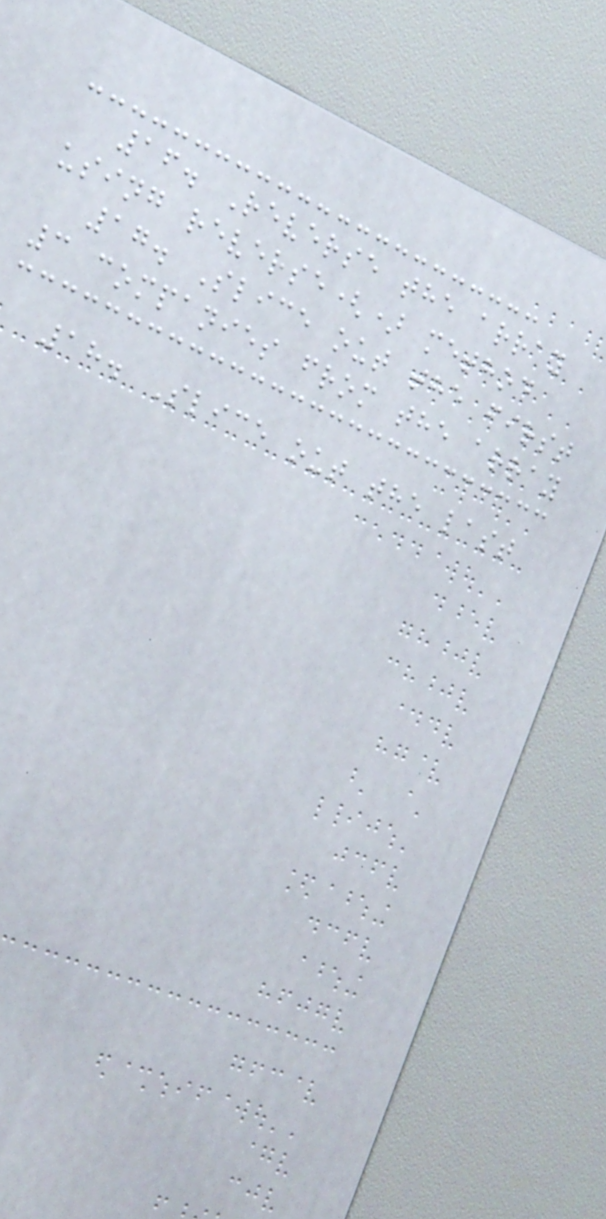16. Reverse the array
using reverse() method
17. Slice out the first
3 companies from the array
18. Slice out the last
